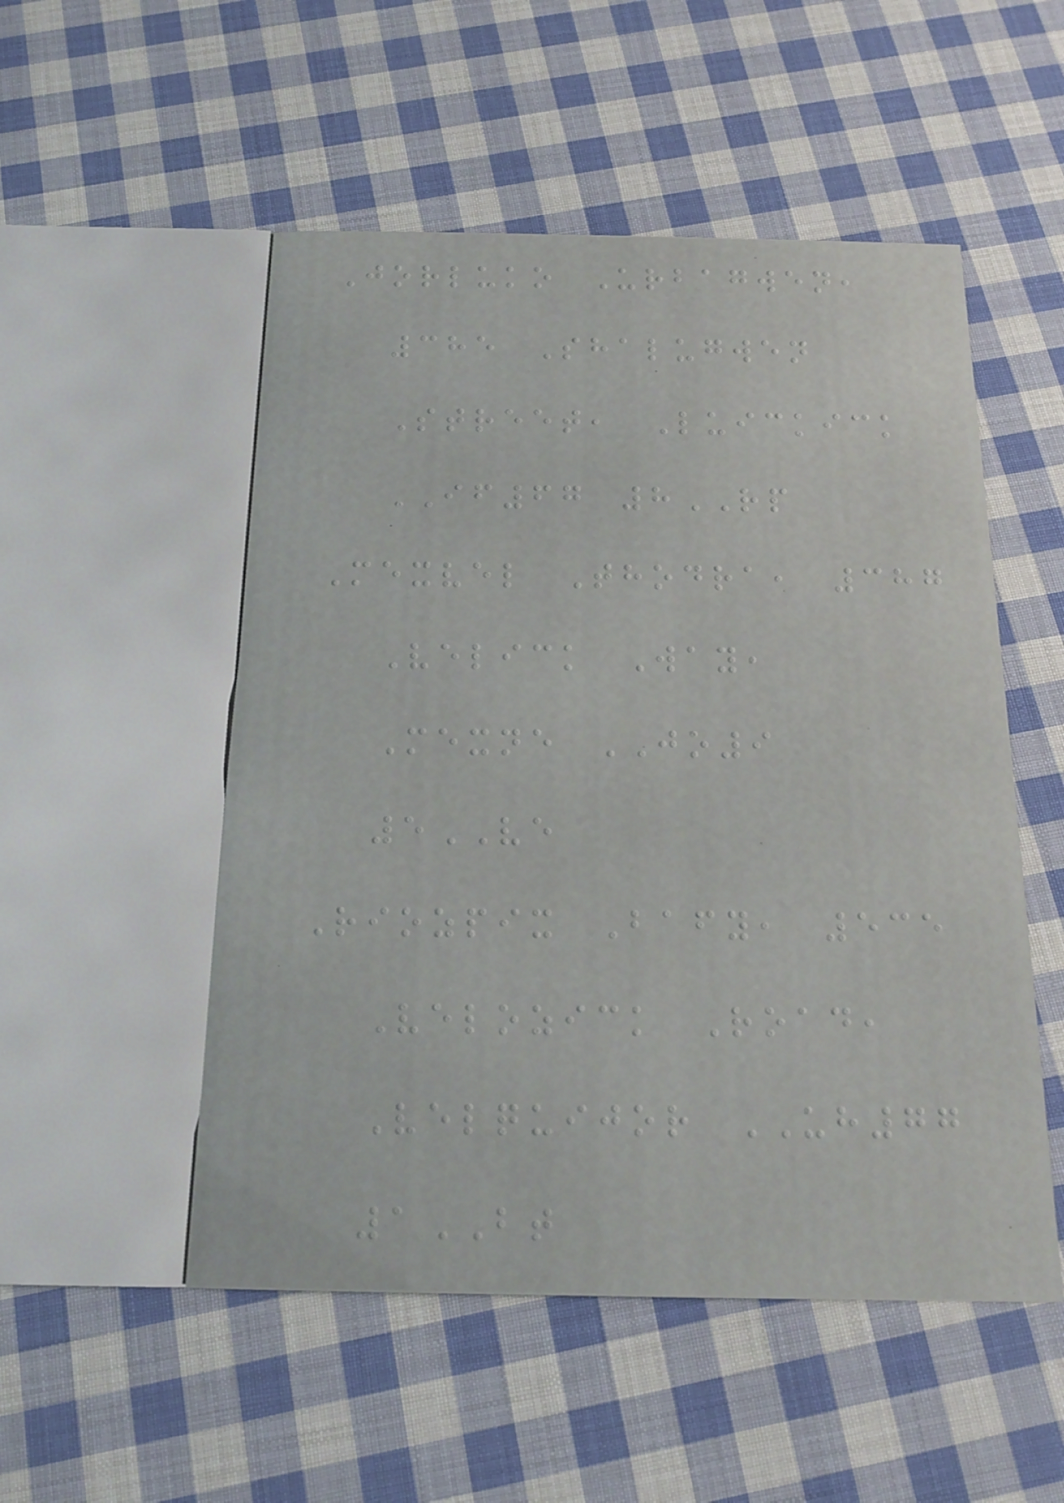Jorluko Urbagwen,
385 Shalugwen
Street, Luickick
IF67 8RP
Mexvel Thodra, 387
Velick Way,
Mexne JO9
5VE
Riozpix Bafy, 535
Velozick Road,
Velquijor UH77
1BT
